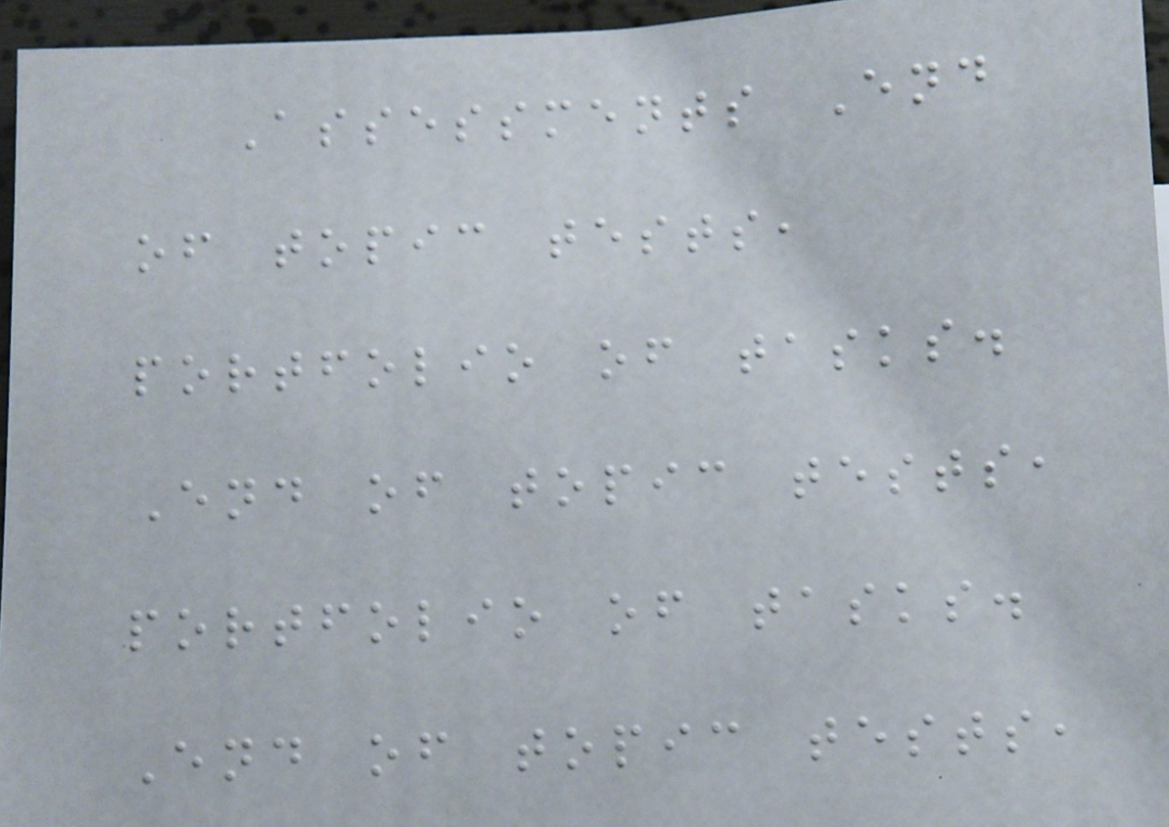Assessments End
of topic tests,
portfolio of tasks.
End of topic tests,
portfolio of tasks.
End of topic tests,
